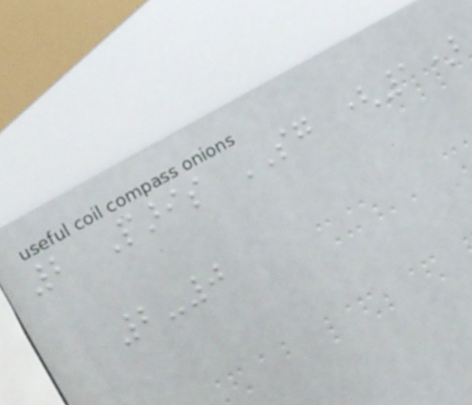2 Paris SG (1)
2-0
